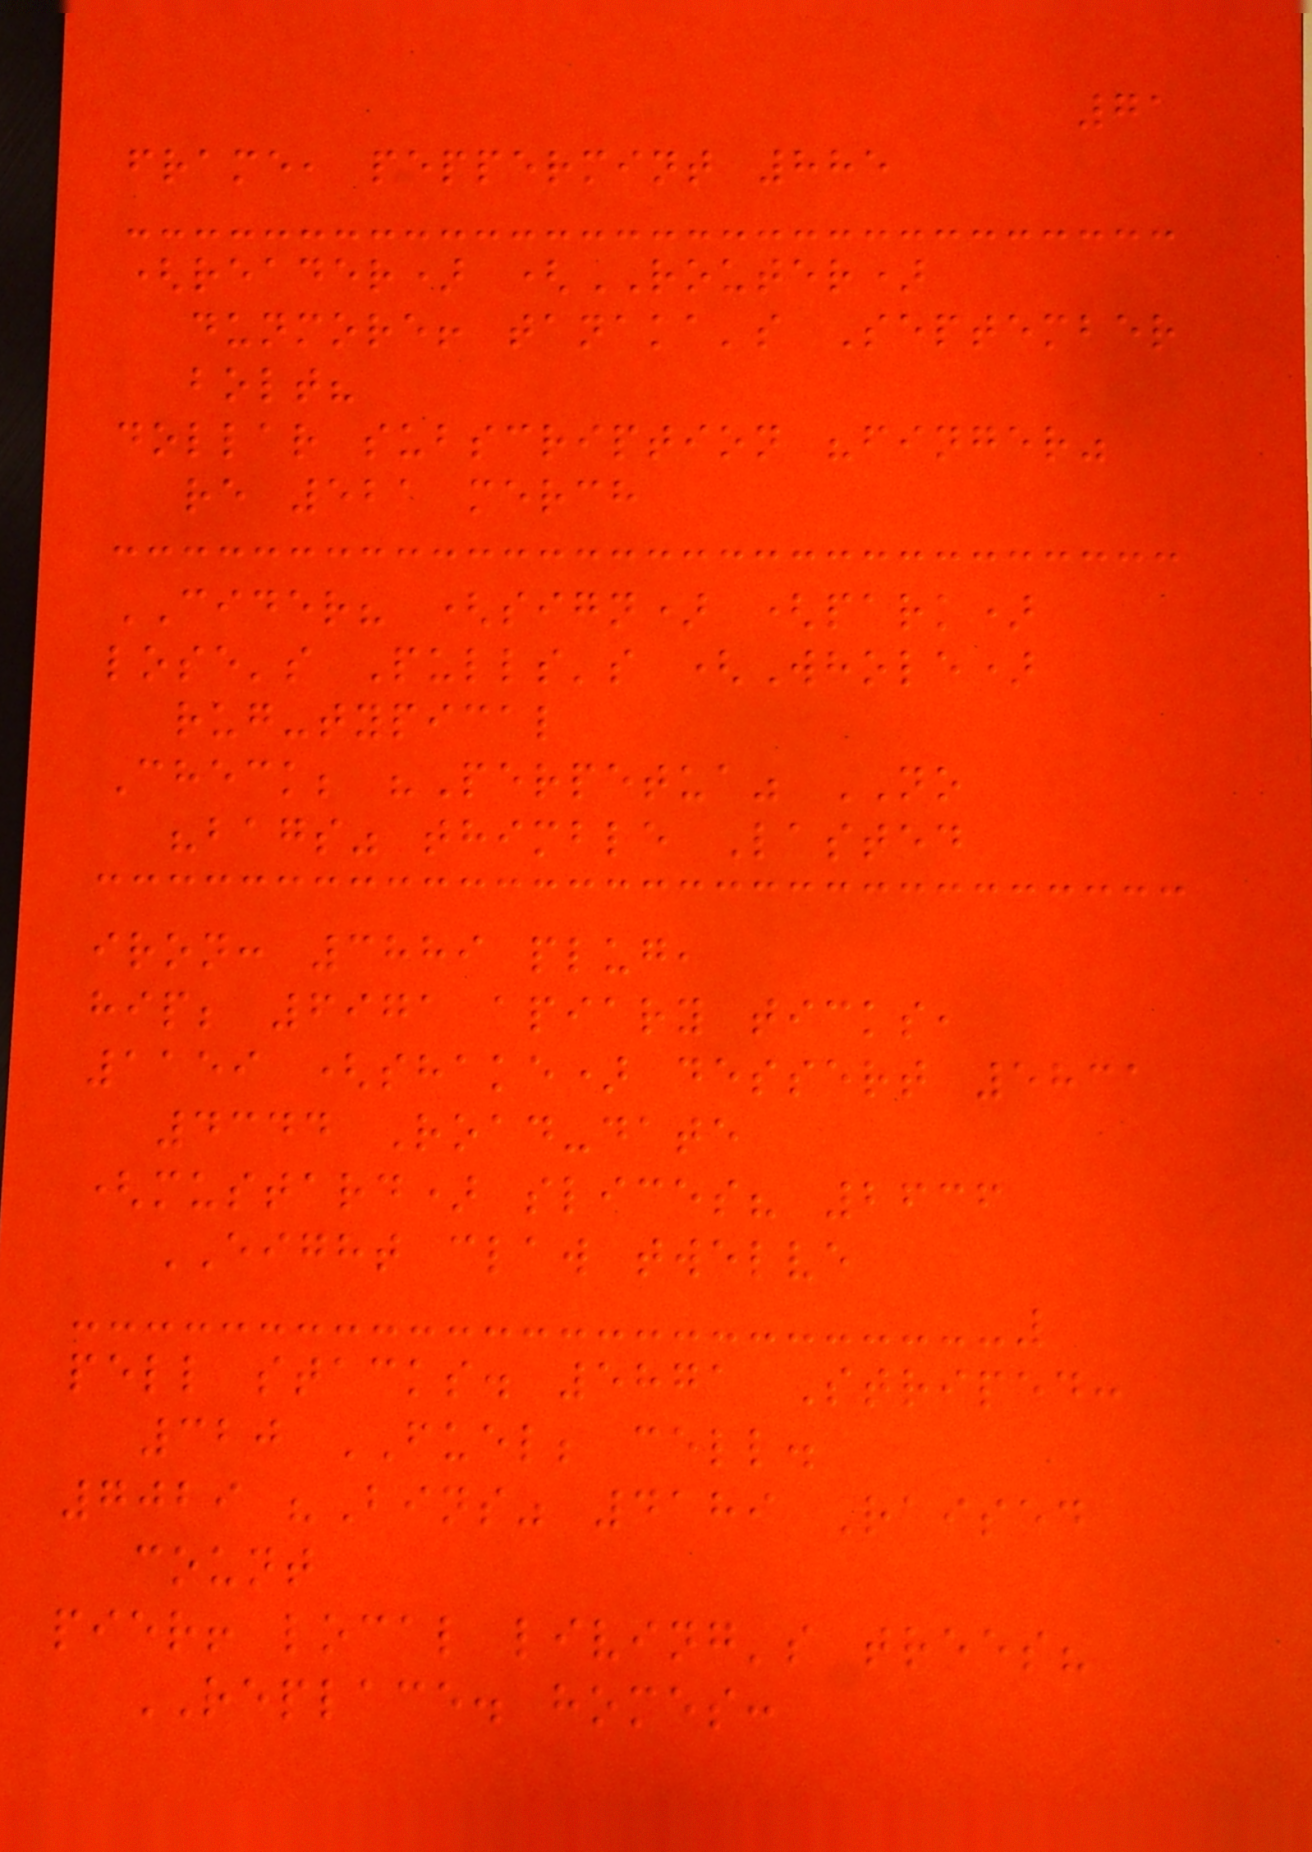71
frame, peppermint 885
(reader) (ROUTER)
dunmore! tanaka's September
bolt?
dollar subscription "finger"
re 521 merch
CIDER? (sign) (park)
lose's Pulls's (Whole)
rug-typical
Check; "Perpetua" NO
"bags" thimble Lasted
iron: 3889 plug,
hip; 6971 apiary ticks,
1159 (shake) dessert 5831
4344 Road-date
(mustard) slices? 2636
EIGHT claw twelve
pell stacks. 5871 Striped:
320 FUEL; cell.
7029 "Bins" 4189 Raised
count
pier! local living's trees?
REPLACE. homes:
